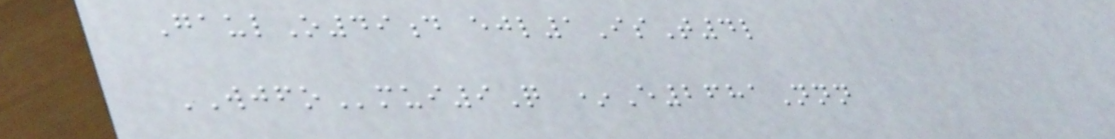GaulO49d ejl1IsT4l
WJFOmui9Q *E2681Nnn
